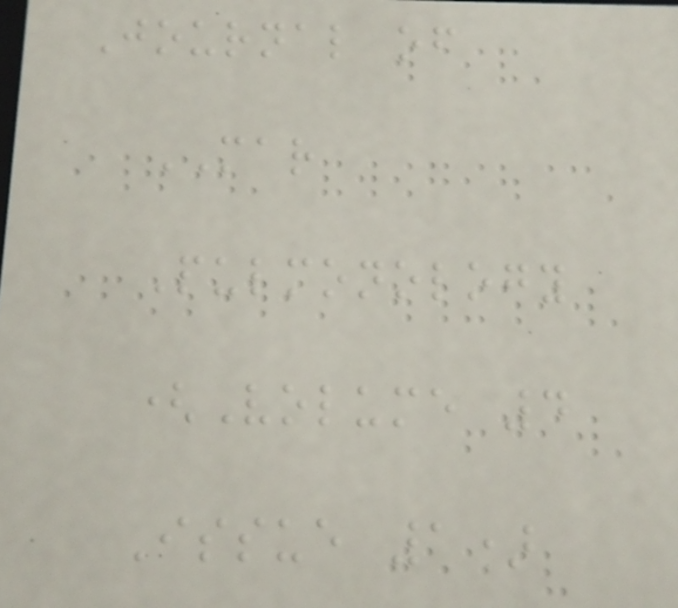Journal of
MAR
Pulmonology
(Volume 4
Issue 1)
